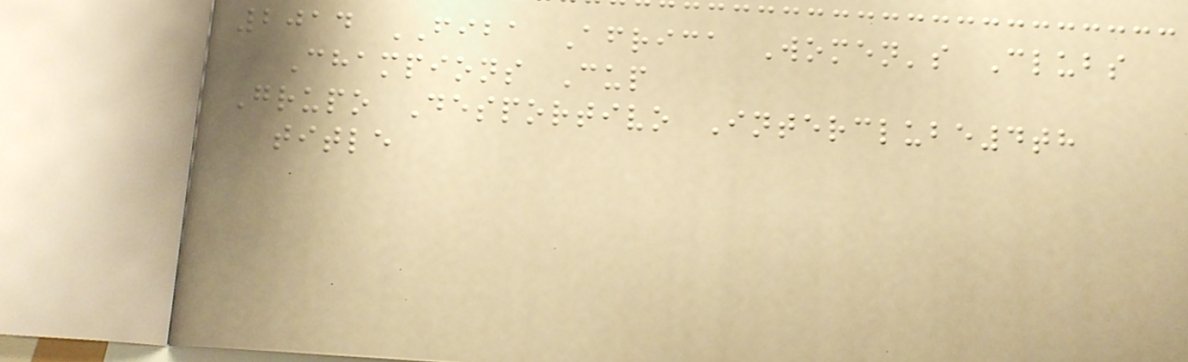2014 FIBA Africa Women's Clubs
Champions Cup
Grupo Desportivo Interclube4th
title
